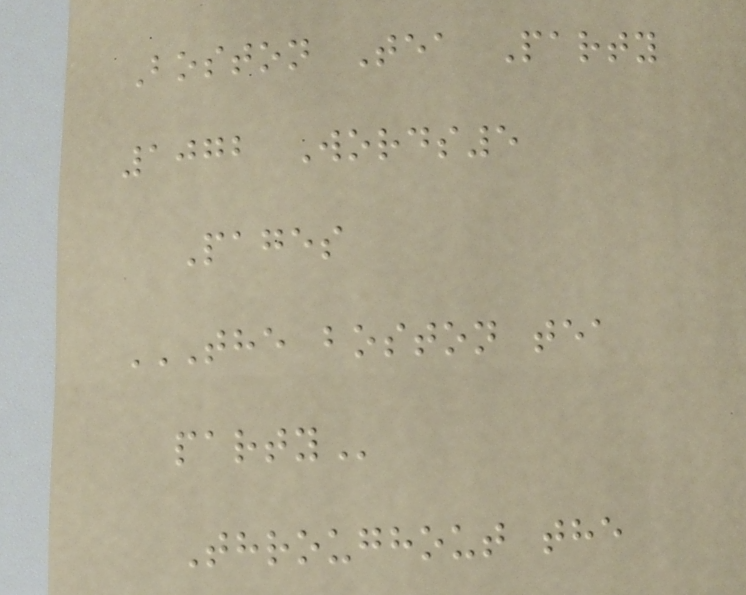Boston Tea Party
1072 Words5
Pages
THE BOSTON TEA
PARTY
Throughout the
